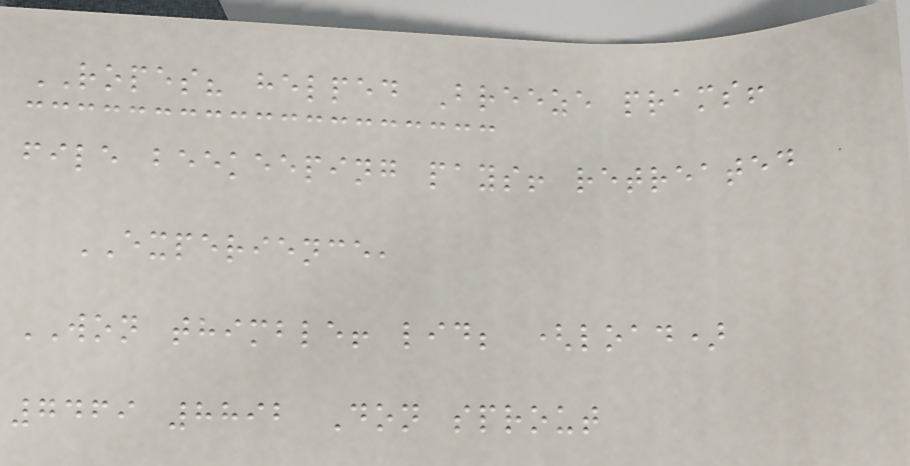ROPES? helped Breeze prams!
file beekeeping pays! retreated
EXPERIENCE,
WON thimble! lid; (load)
7469 8892 Don sprout
